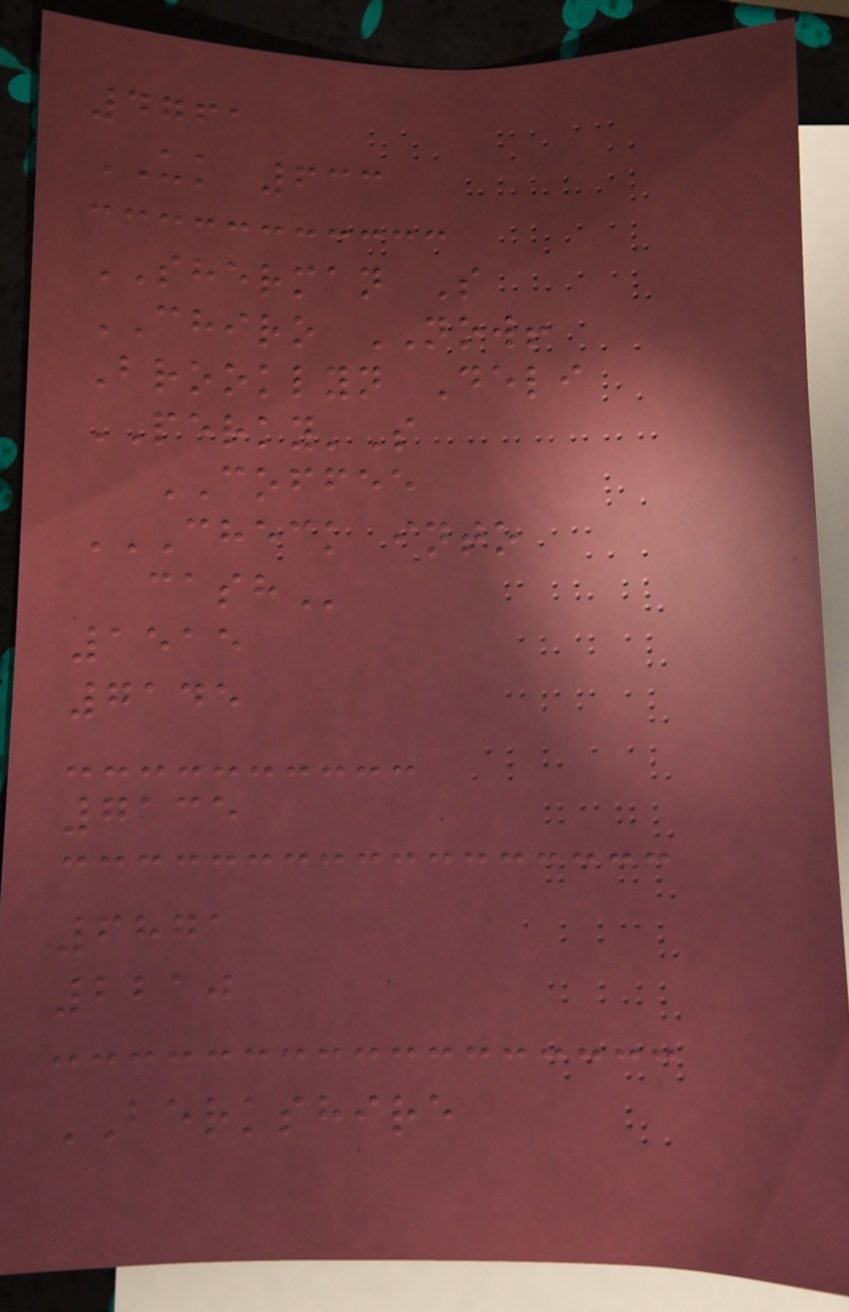4761
UK 633
SHERMAN S
CHIRO NOW!
Brooklyn Deli
PERKY'S
COFFEE
CHECK INTO
CASH
1515
7145
7135
6871
2210
BERKSHIRE
